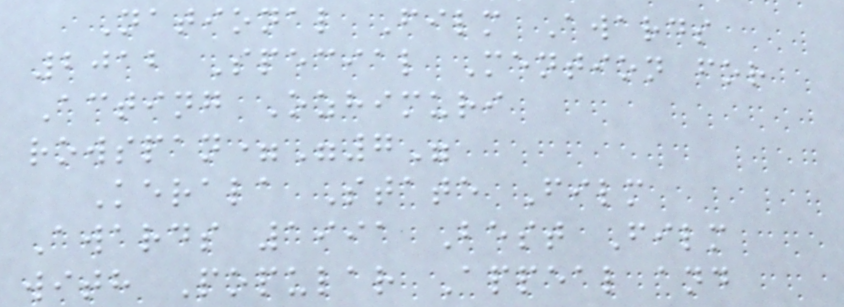National Film Awards
2012 Special Mention for
Acting Ozhimuri
rowspan="7"
Kerala State Film
Awards 1991 Best Film
with Popular Appeal and
